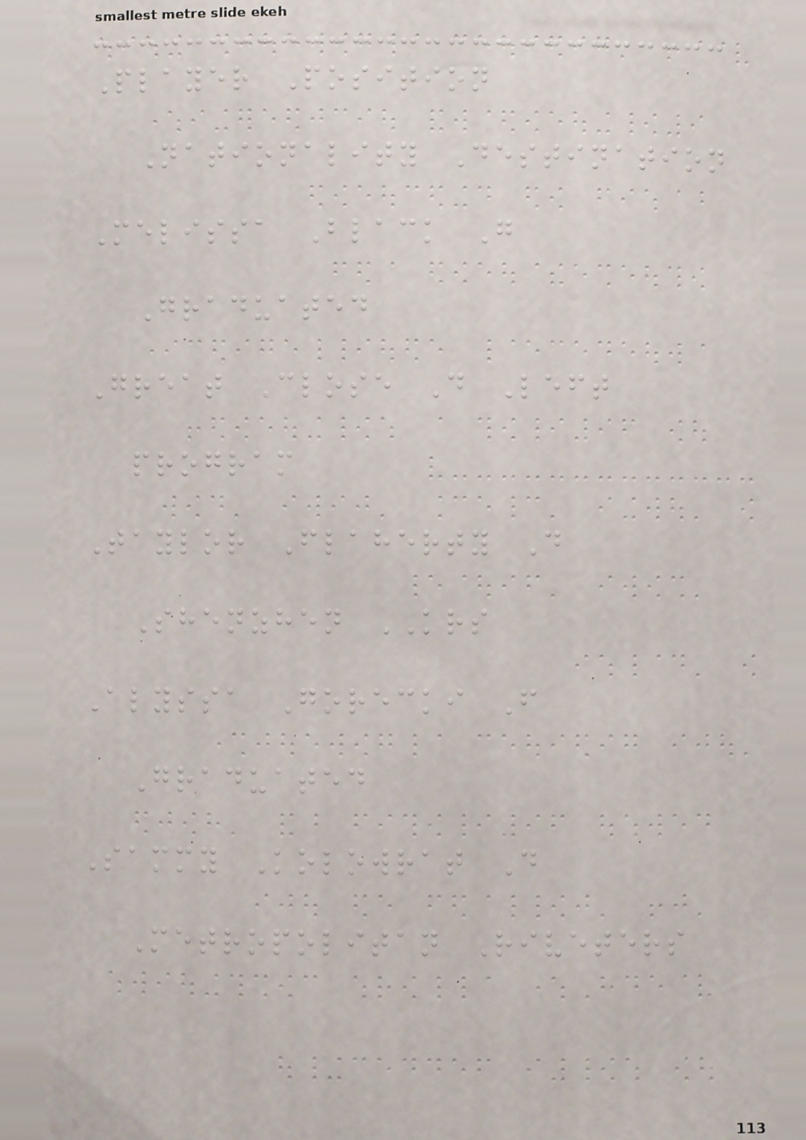Player Position
Nationality Destination
Melissa Black G
Graduated
Great Close D Left
program
Taylor Flaherty D
Shenzhen KRS
Alyssa Gorecki F
Graduated
Sammy Kolowrat D
Metropolitan Riveters
